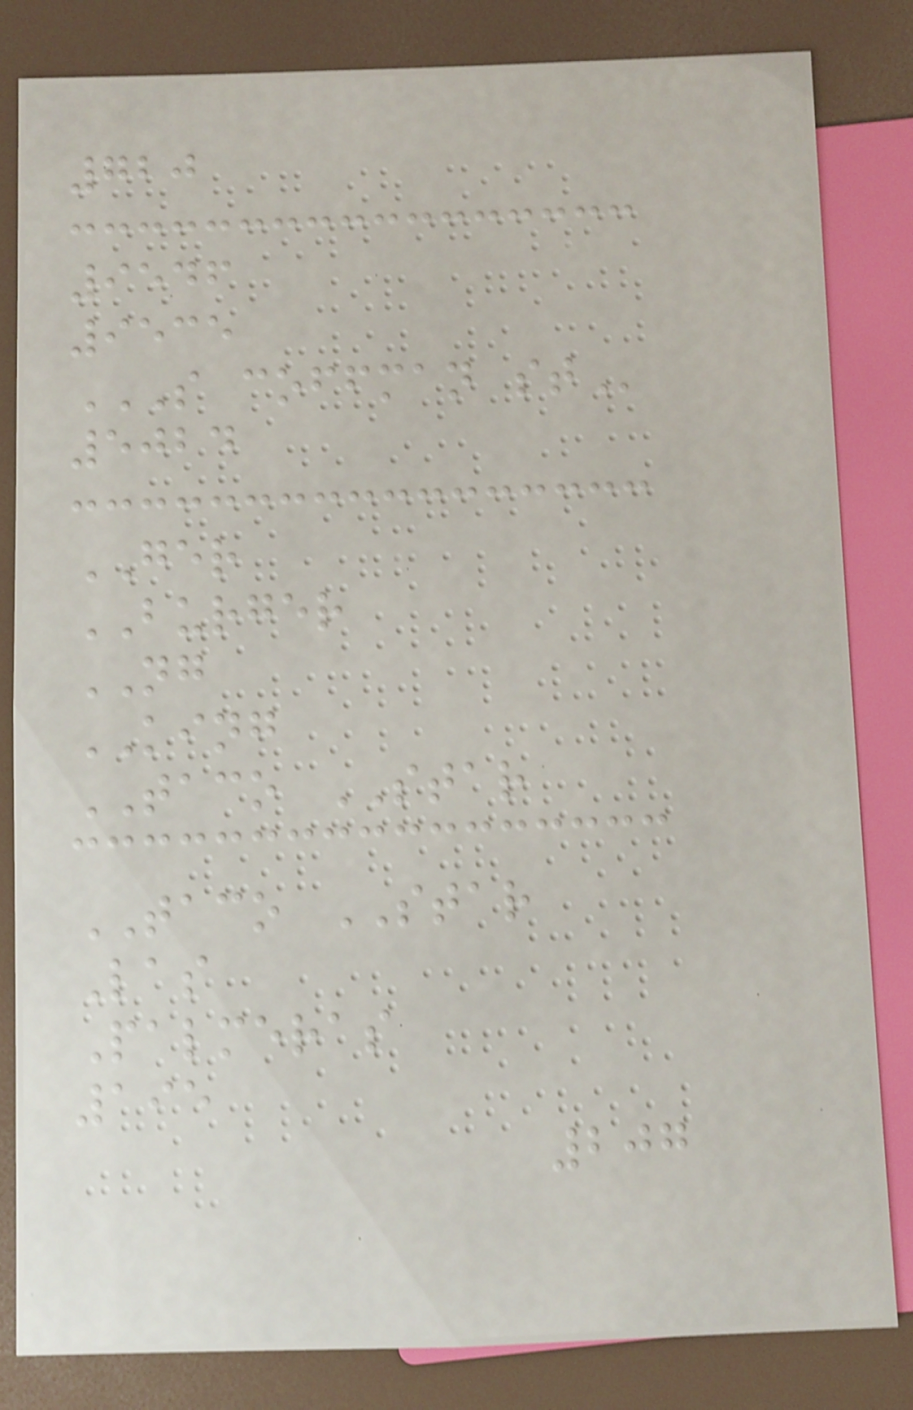720
9546
9535
S COFFMAN ST
5024
GER
BURGER
NG
KING
TACO STAR
TACO STAR
Las
Palmeras
195
207
